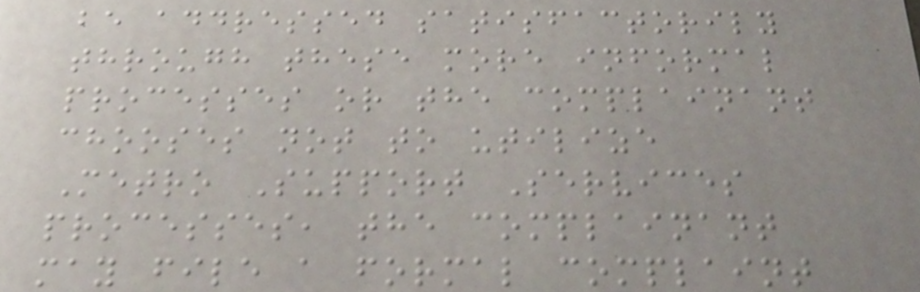be addressed satisfactorily
through these more informal
processes or the complainant
chooses not to utilize
Metro Support Services
processes, the complainant
may file a formal complaint
